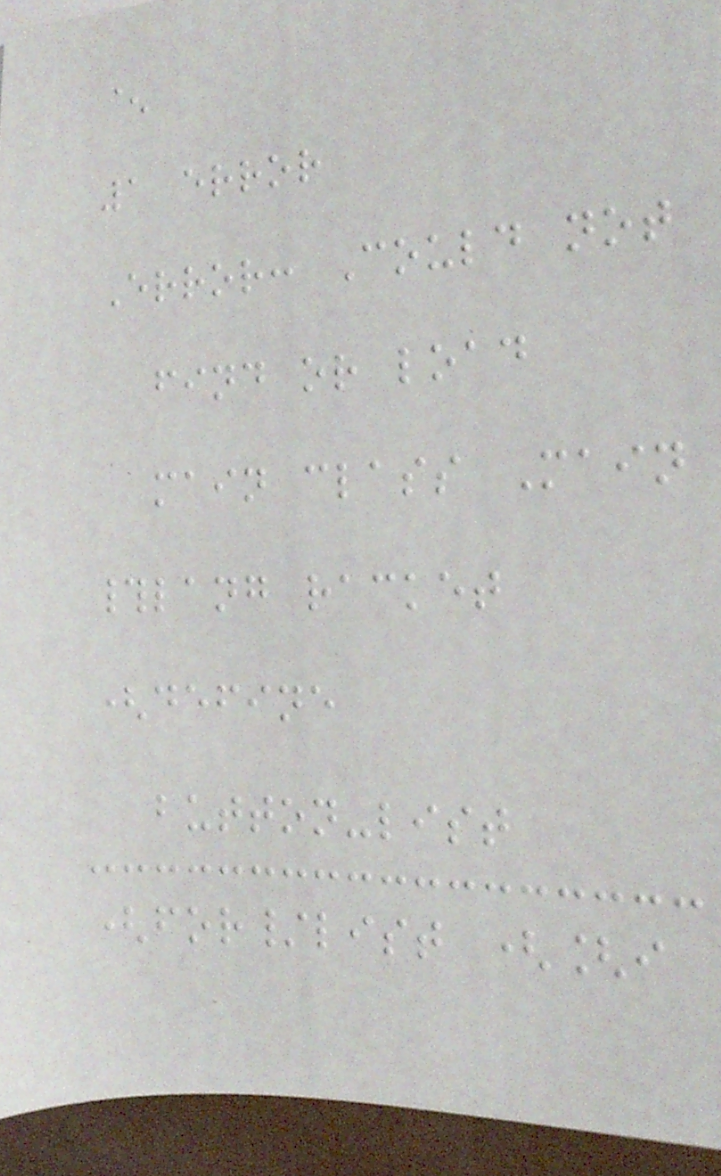^
1 error
Error: Could not
find or load
main class Main
#lang racket
(define
button-list
(for/list ([i
